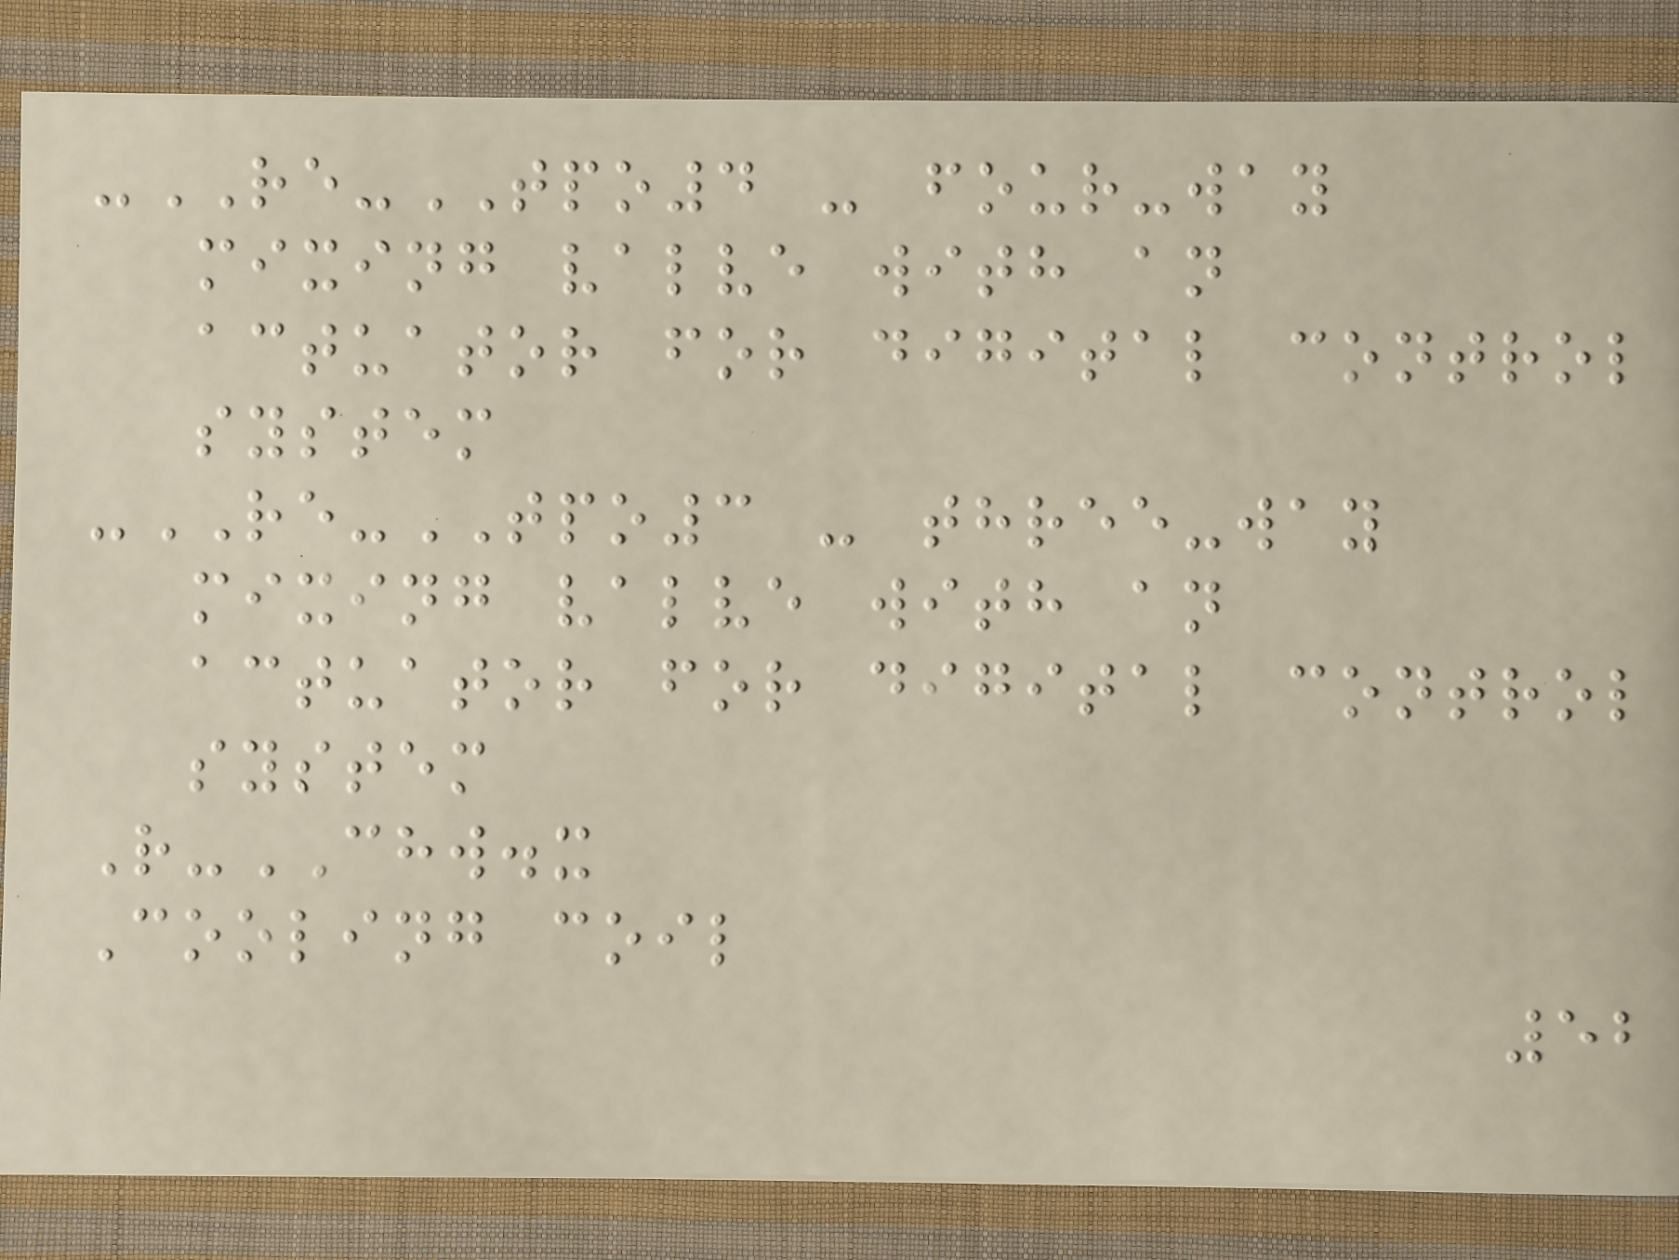-RE-TPO4 - four-way
mixing valve with an
actuator for digital control
system
-RE-TPO3 - three-way
mixing valve with an
actuator for digital control
system
R-CHW.x
Cooling coil
52
